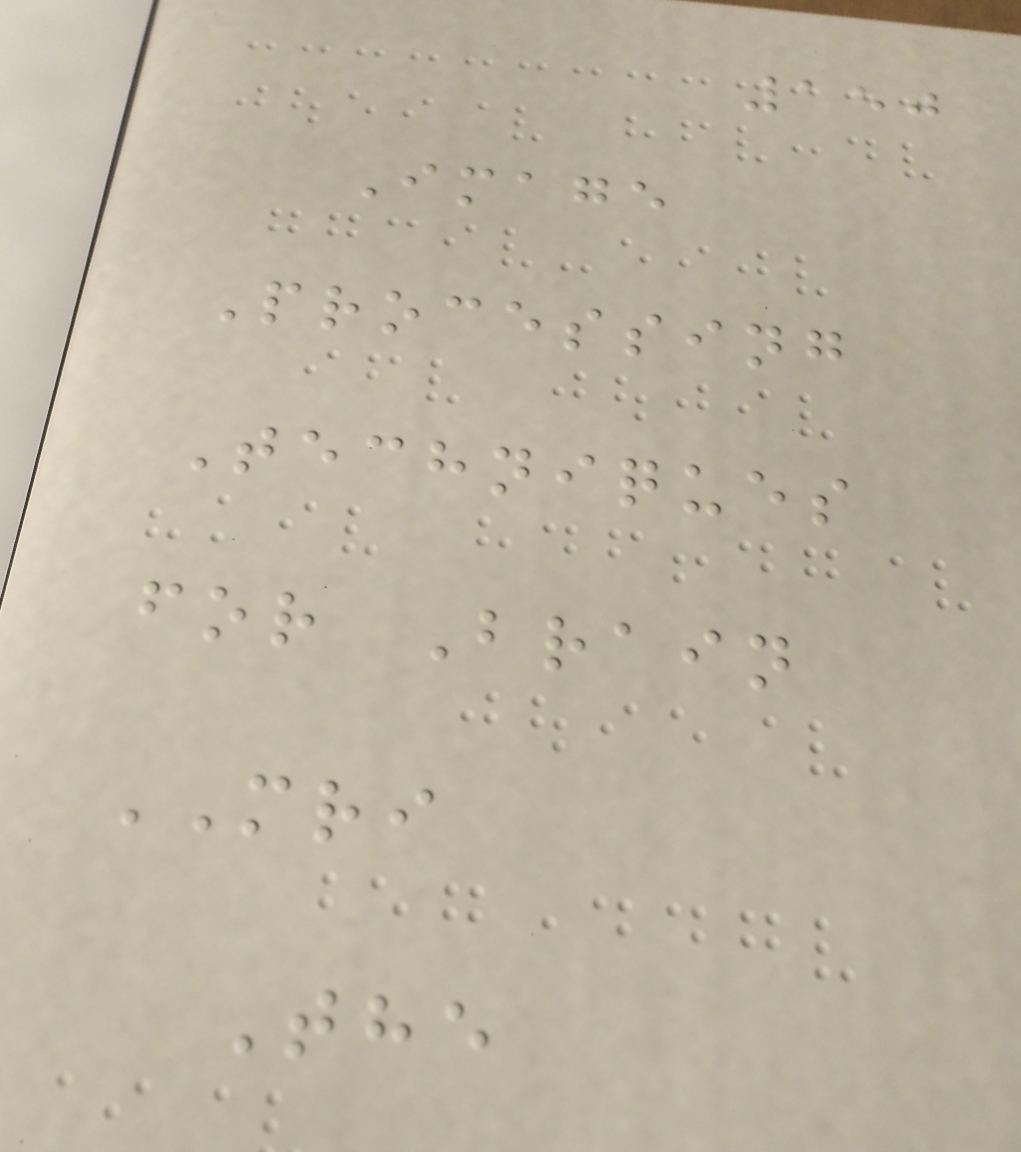150
Image
Processing
Techniques
for Brain
MRI
The
